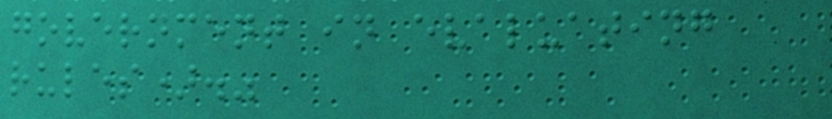government in evaluating
rules)."
